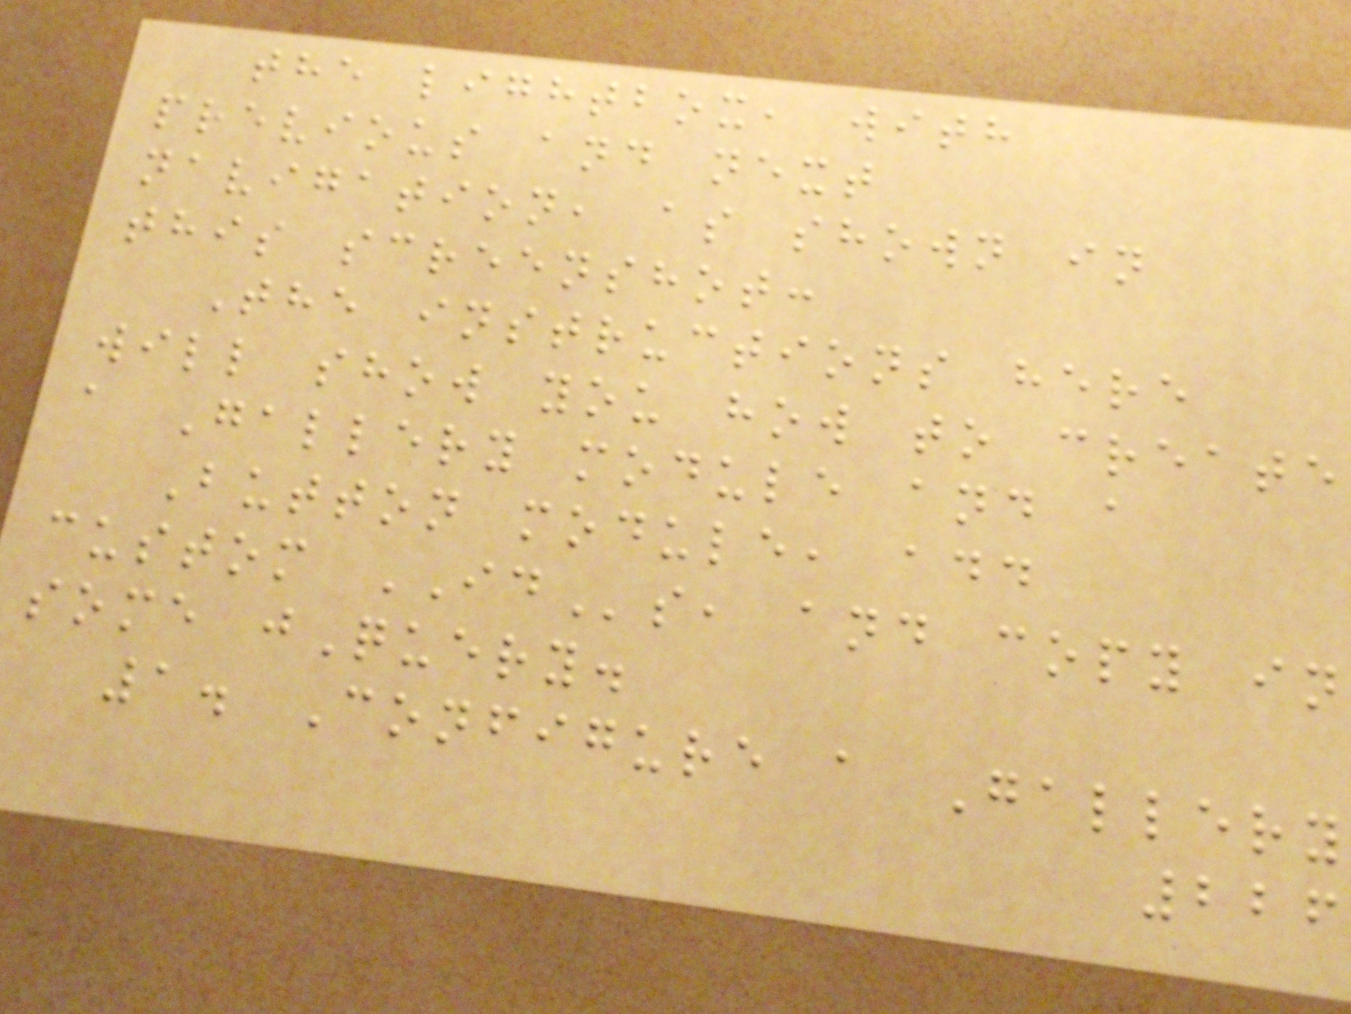the lightbox, with
previous and next
navigation, as shown in
this screenshot:
The instructions here
will show you how to create
a Gallery module and a
Button module, add
custom IDs, and copy in
some jQuery.
1. Configure a Gallery
226
